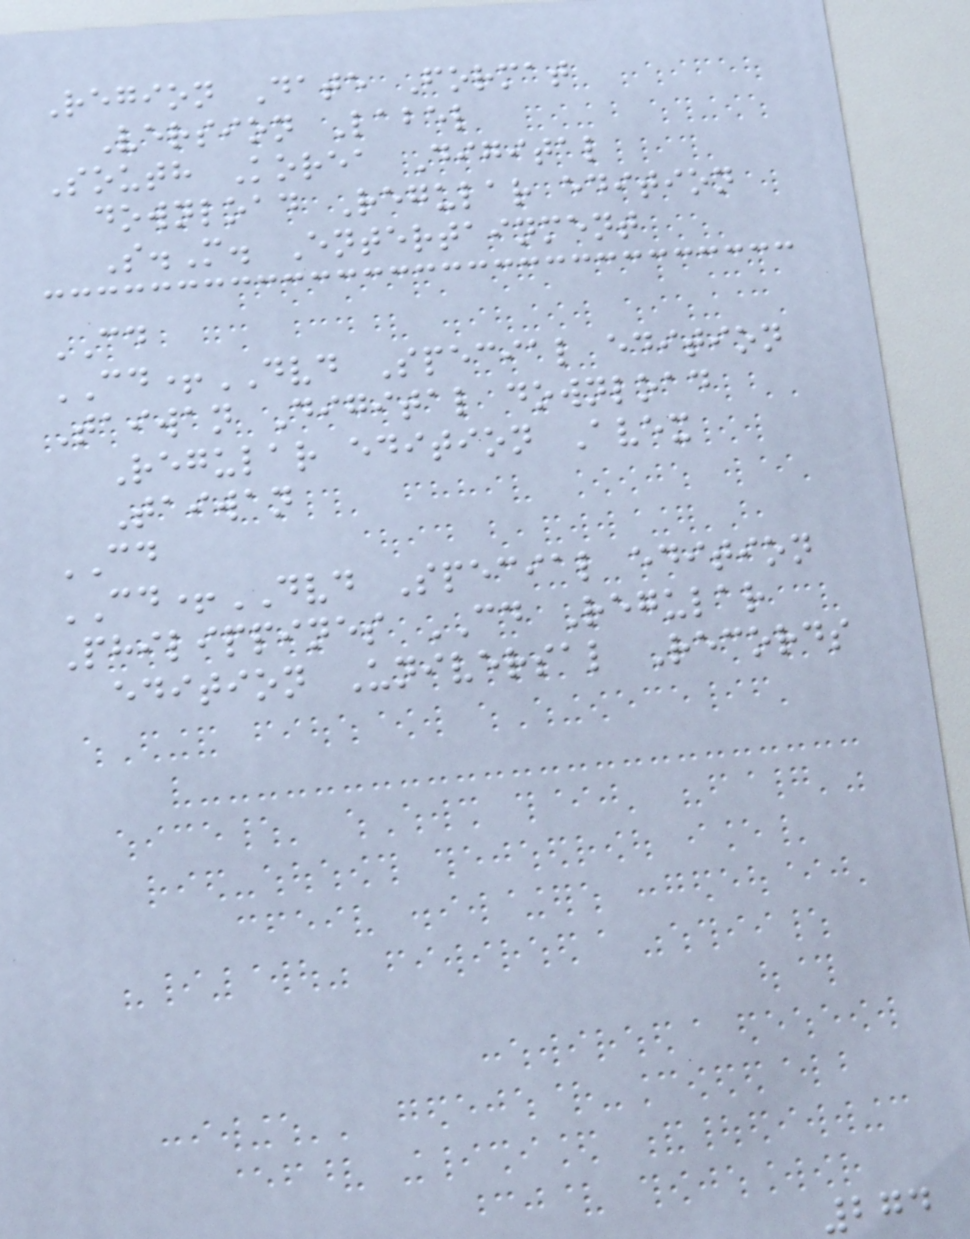Region Date Format
Version Label
South Korea Digital
download Regular edition
S.M. Entertainment
CD
CD+DVD Special edition
Taiwan Digital download
Regular edition Avex
Taiwan
CD
CD+DVD Special edition
Philippines CD Regular
edition Universal Records
274
